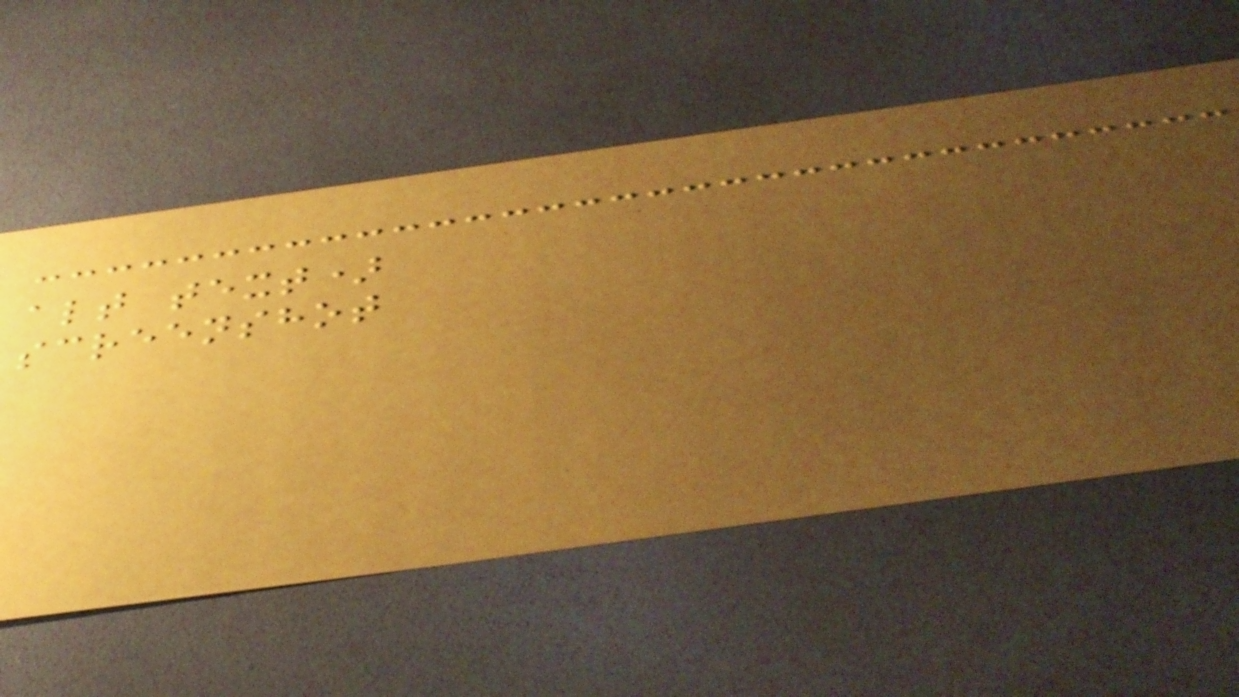alt text)
screenshot
